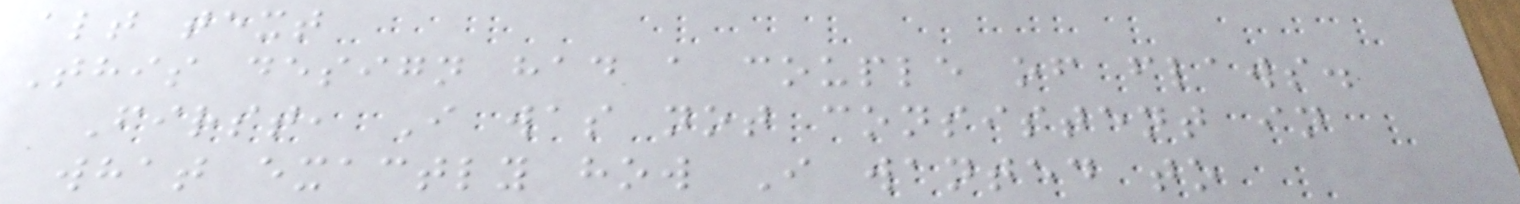alt text
This design had a couple of flaws.
First, I was not consistent in
what exactly how I wanted to
